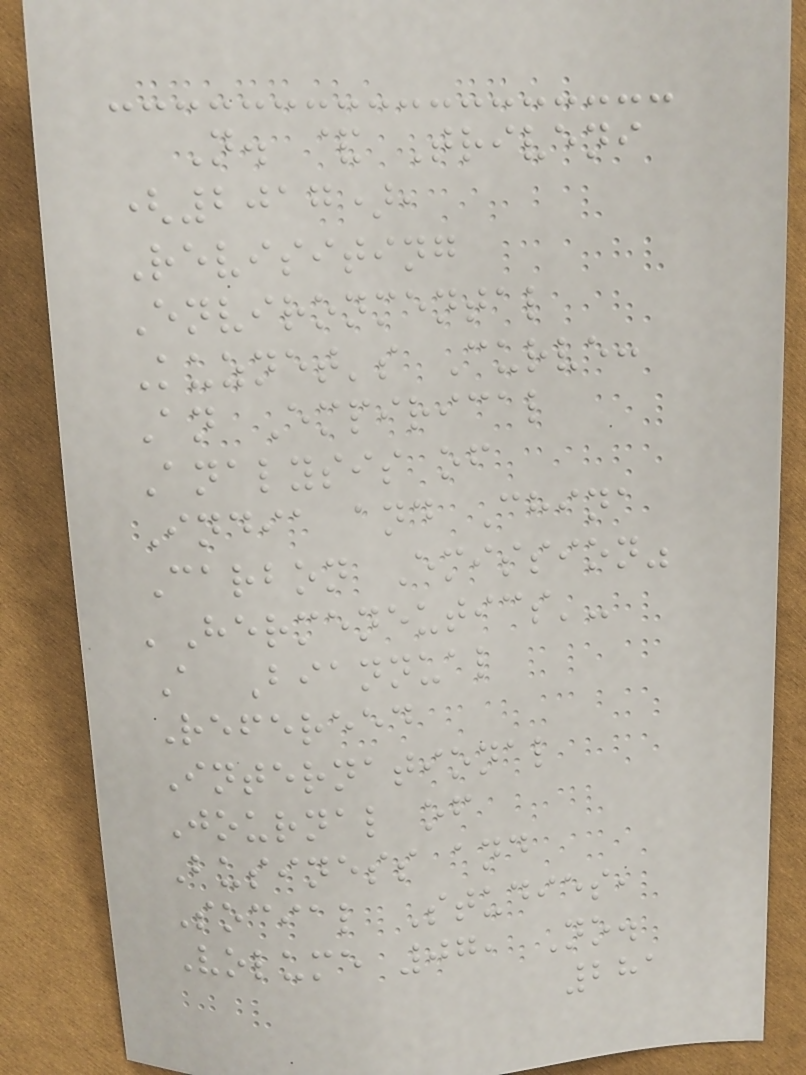N. & Triveni
(2017),
Revisiting
Environmental
Kuznet's Curve:
An Empirical
Analysis of
India and China
Carbon Emission"
'Hermeneutics'-
A Biannual
Refereed
International
Journal of
Business and
Social Studies,
Volume 07, No.
281
